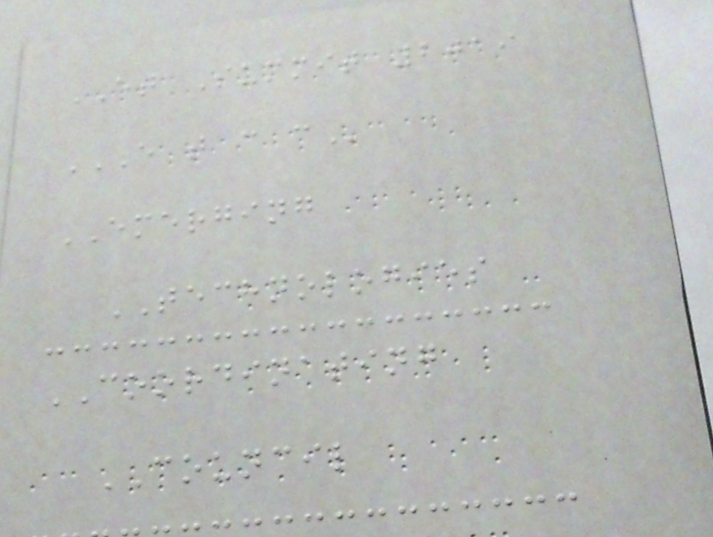ET Summit 2019
E T C C
EMERGING
TECHNOLOGIES
COORDINATING
COUNCIL
